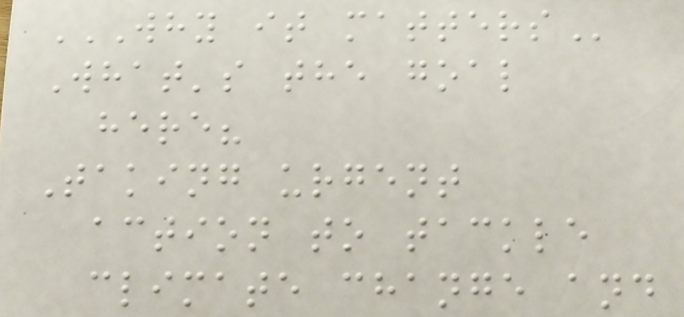WHY IT MATTERS
What's the goal
here?
Taking urgent
action to tackle
climate change and
